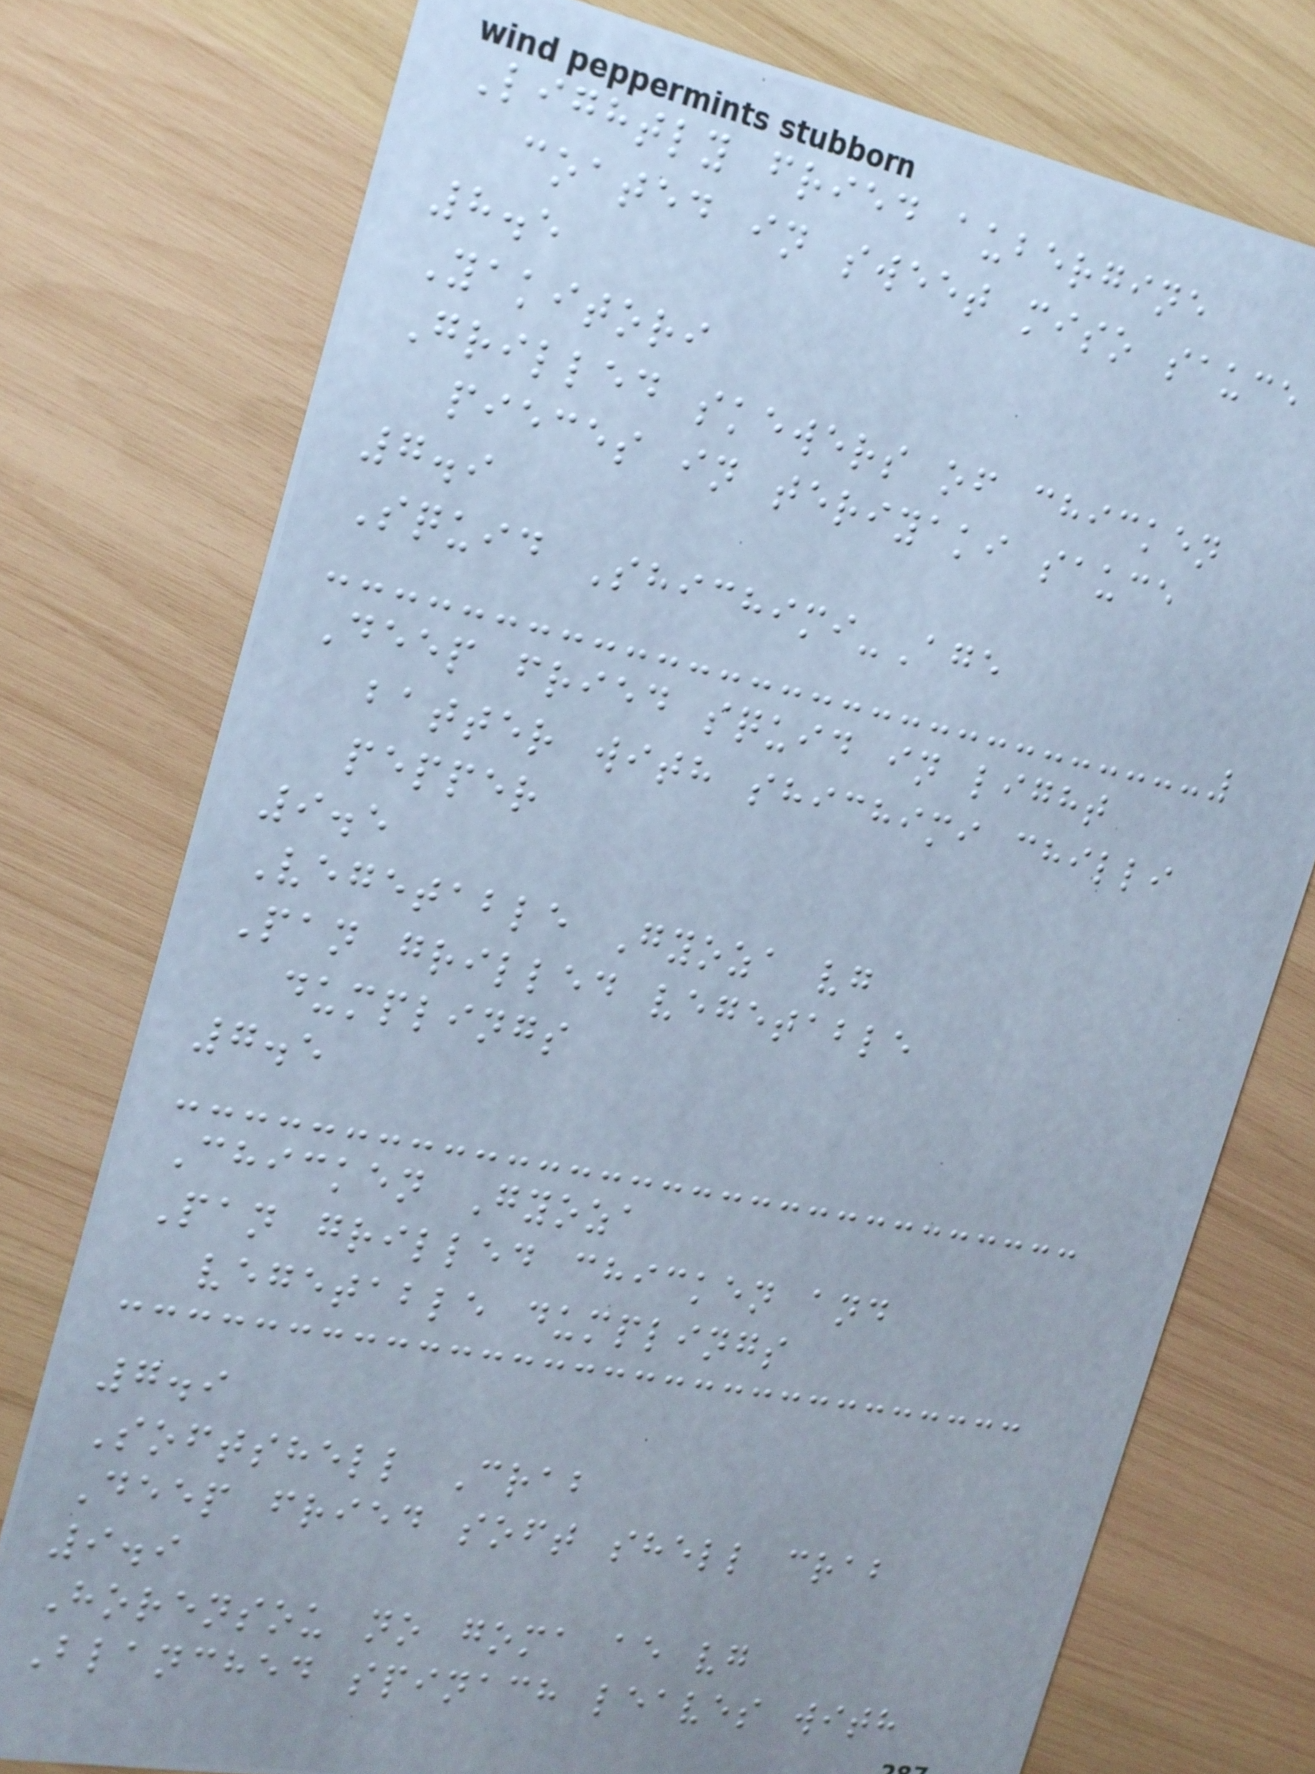Lightly fried aubergine
coated in sweet miso sauce
8.5
Yakitori
Grilled skewers of chicken
pieces in teriyaki sauce
7.9
Squid Shichimi-Age
Deep fried squid in light
batter with shichimi chilli
pepper
9.5
Vegetable Gyoza vg
Pan grilled vegetable
dumplings
7.5
Chicken Gyoza
Pan grilled chicken and
vegetable dumplings
7.9
Softshell Crab
Deep fried soft shell crab
9.9
Horensou no goma ae vg
Blanched spinach leaves with
